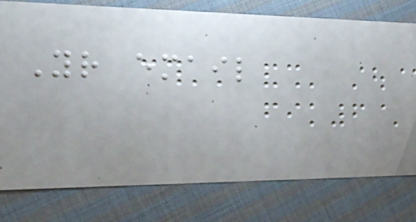Your email
